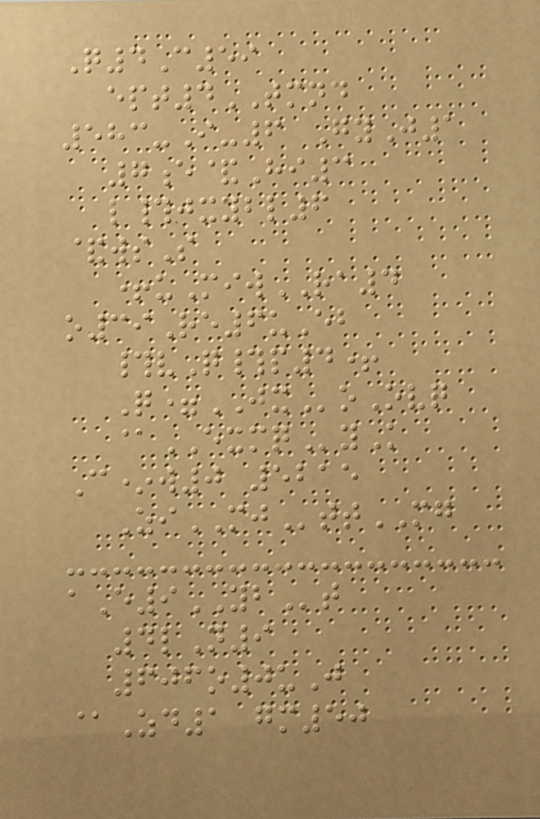Q4C59
ept4TMND
583-I-6 GyJ1
7e&Hi3
l#jxybl6
&wsS
+uMiwRA4
o39Re6uEb
#vQ#p4+
Q=JXoOvq
@EXMQyK
C*w0 5215
ZiMJttMG
aE9YBt
4lN9
606o0uJ
@Zd1 gm50
